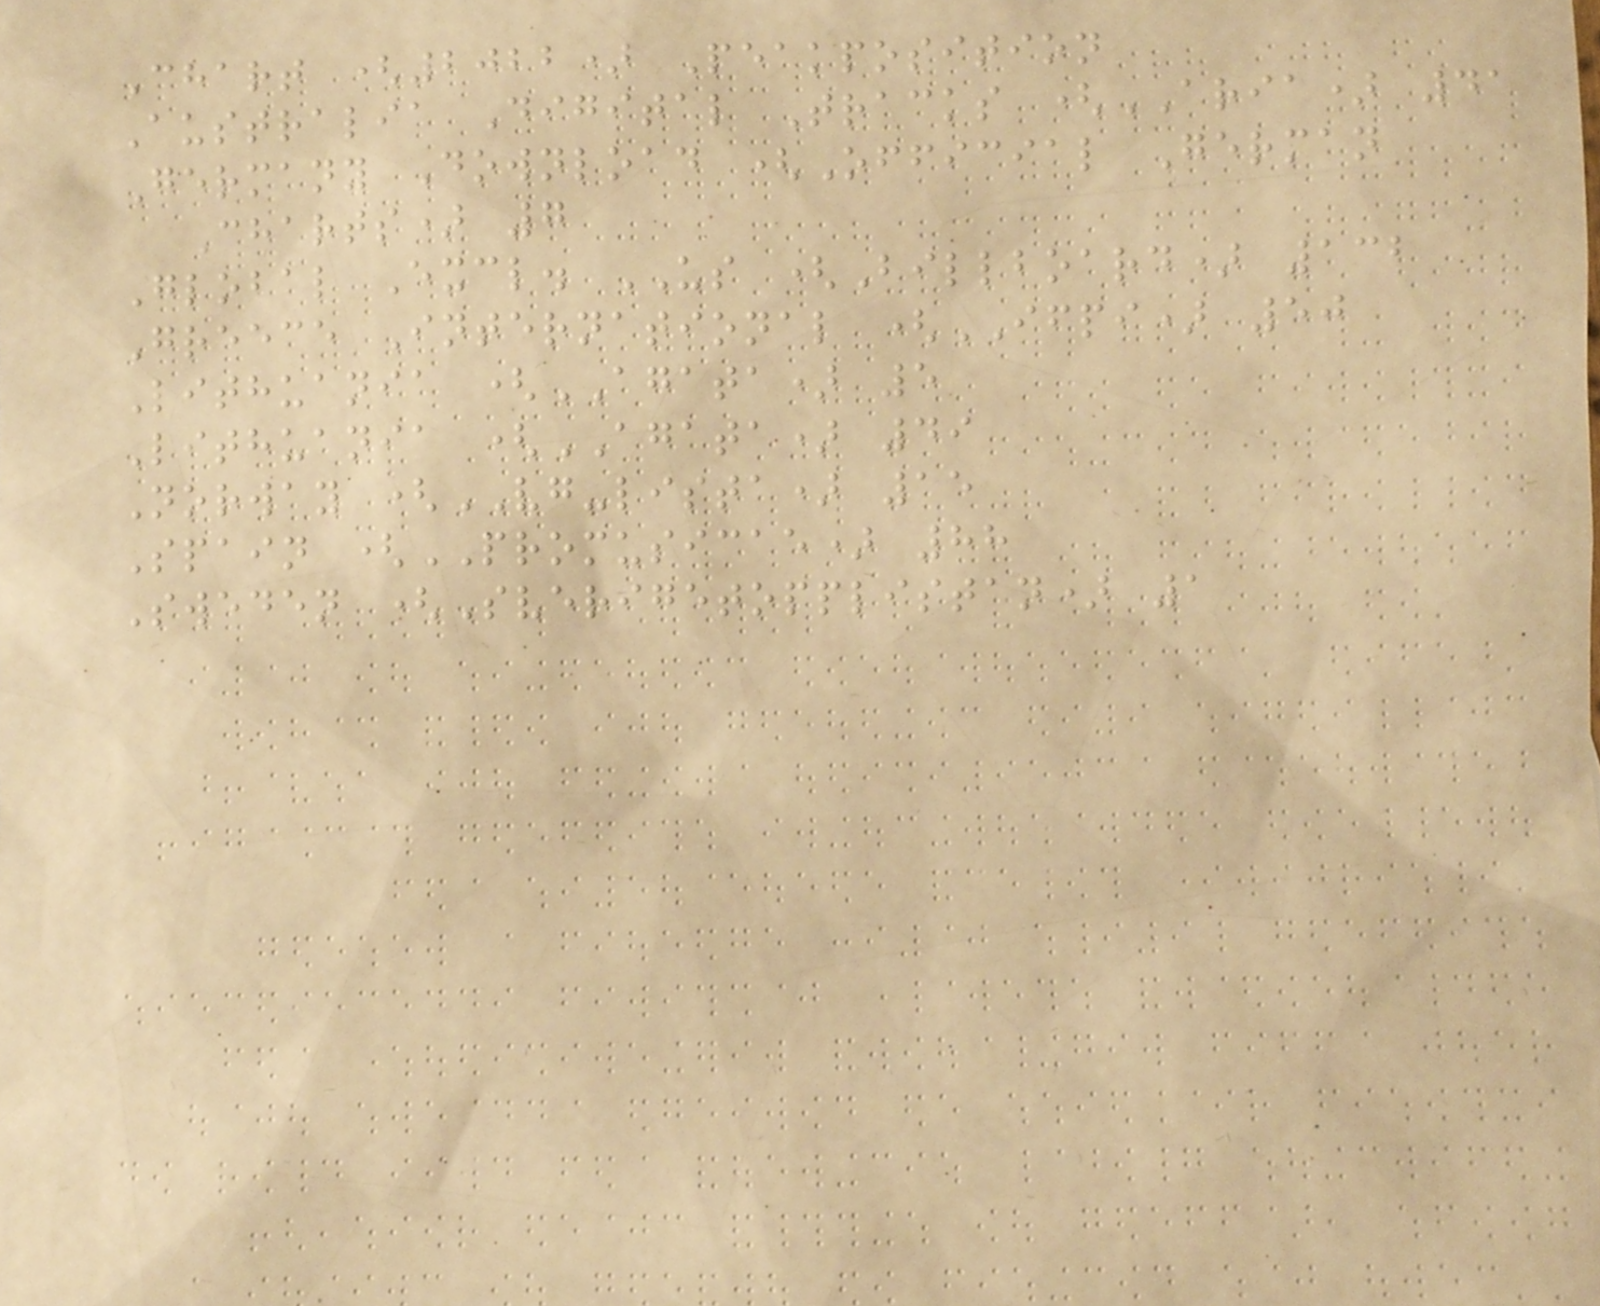Chart (2022) Peakposition
Australia Digital Tracks (ARIA) 41
Germany Download (Official German
Charts) 7
Global Excl. US (Billboard) 132
Greece International (IFPI) 50
Lithuania (AGATA) 5
Lithuania (AGATA) 49
Norway (VG-lista) 15
Spain (PROMUSICAE) 88
Sweden (Sverigetopplistan) 1
